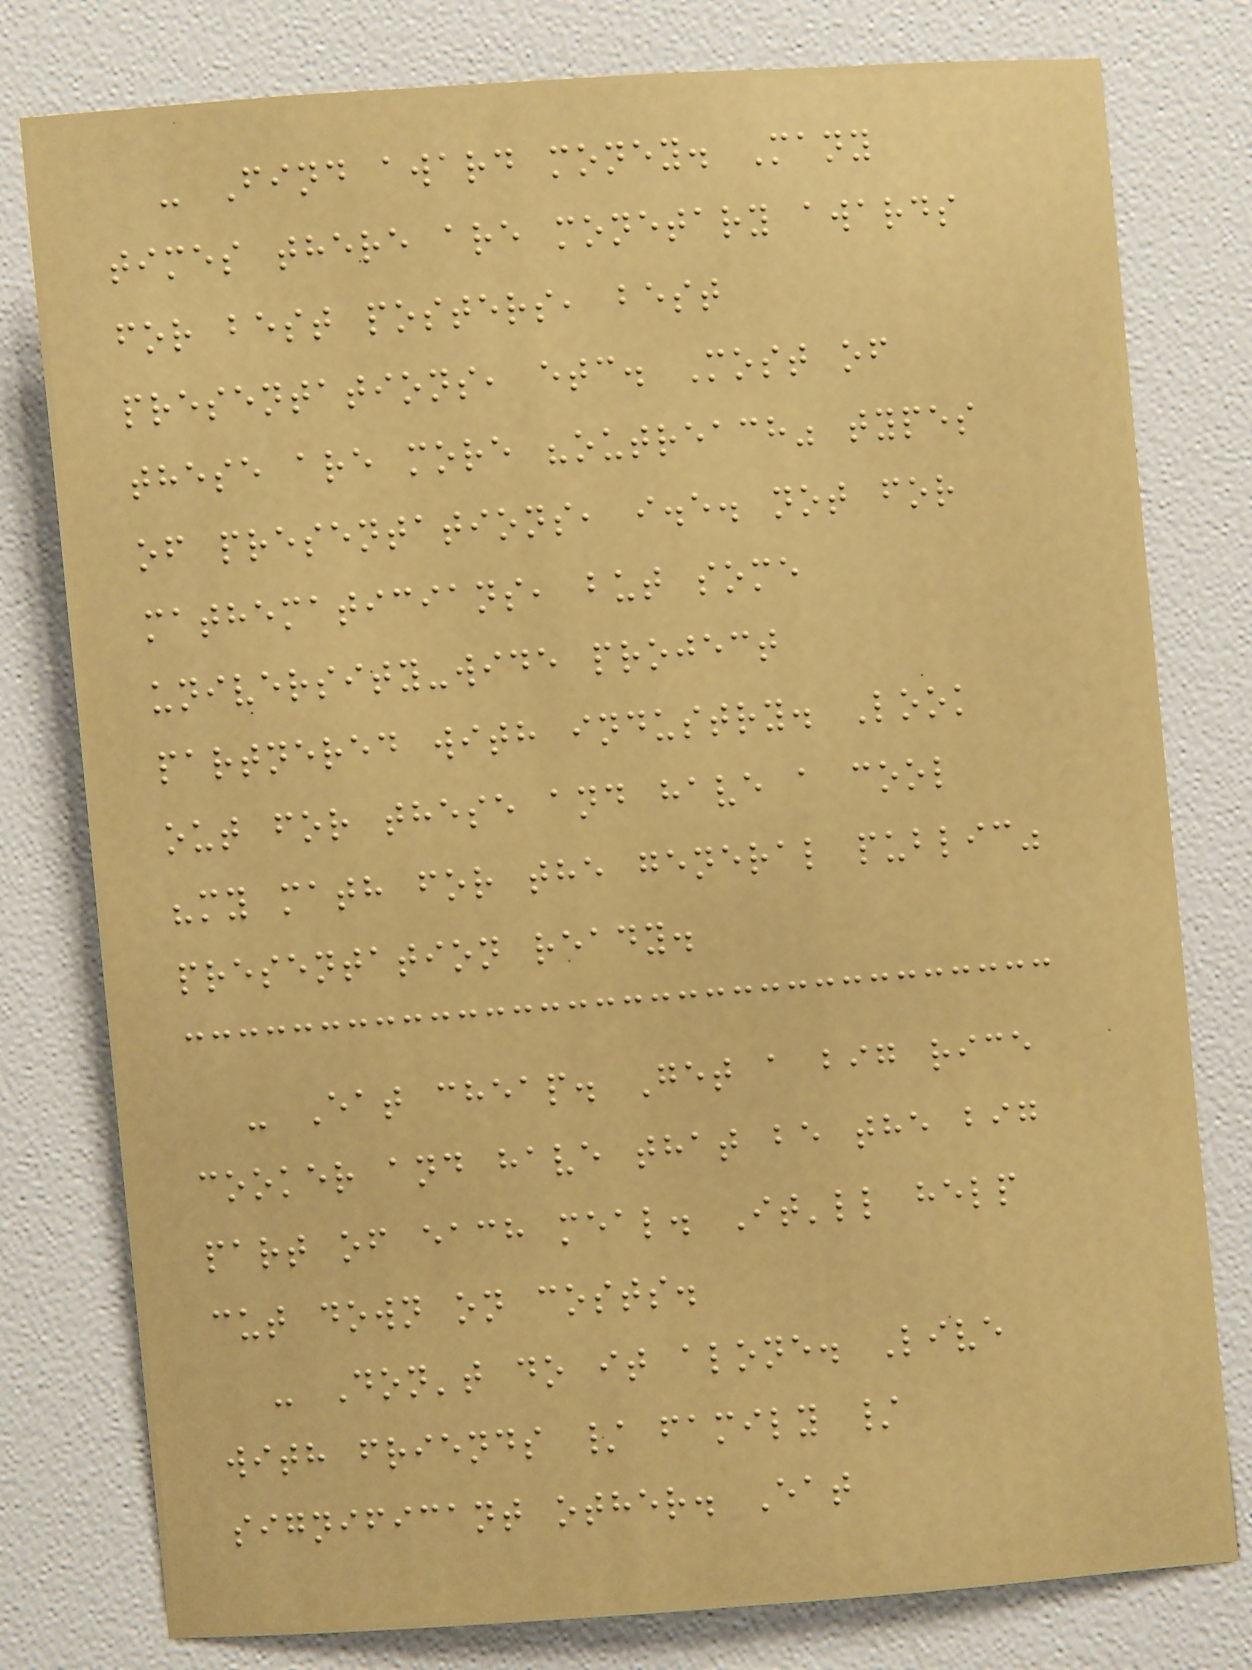- Find award money. Many
times there are monetary awards
for best posters, best
presentations, etc. Most of
these are more "outreach" types
of presentations, i.e. not for
mathematicians, but some
university-wide project
partnered with industry. Look
out for these and have a cool
"my math for the general public"
presentation ready.
- Eat cheap. Get a big rice
cooker and have that be the big
part of each meal. It'll help
cut down on costs.
- Don't do it alone. Live
with friends / family /
significant other. Eat
